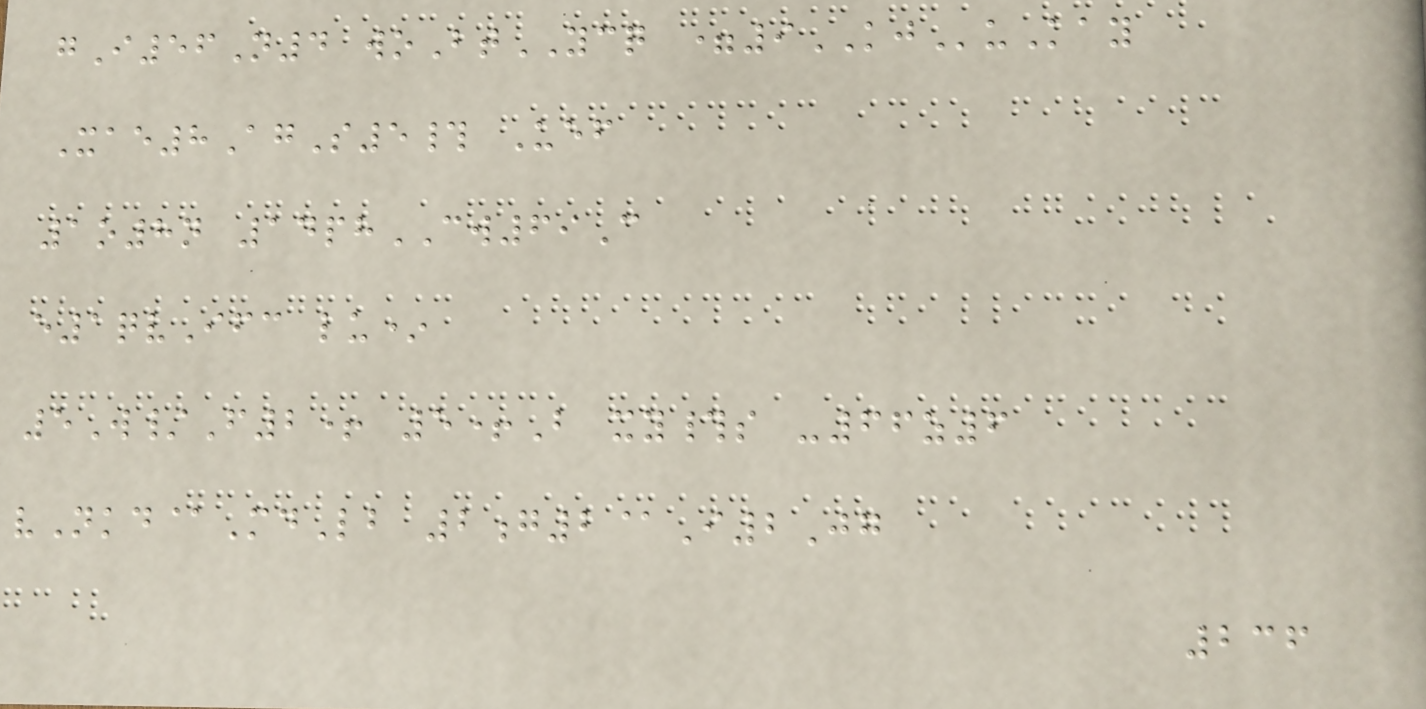gI56N4 woBtYCQ =9KJuKay
Xae8AgS5# Uef
1o8n 14phCW69C
e1qvIfc lu*
5W/F2+ 5+B xy#s -66z6
vNkd@MdLb 2g2@I2Jg
236
